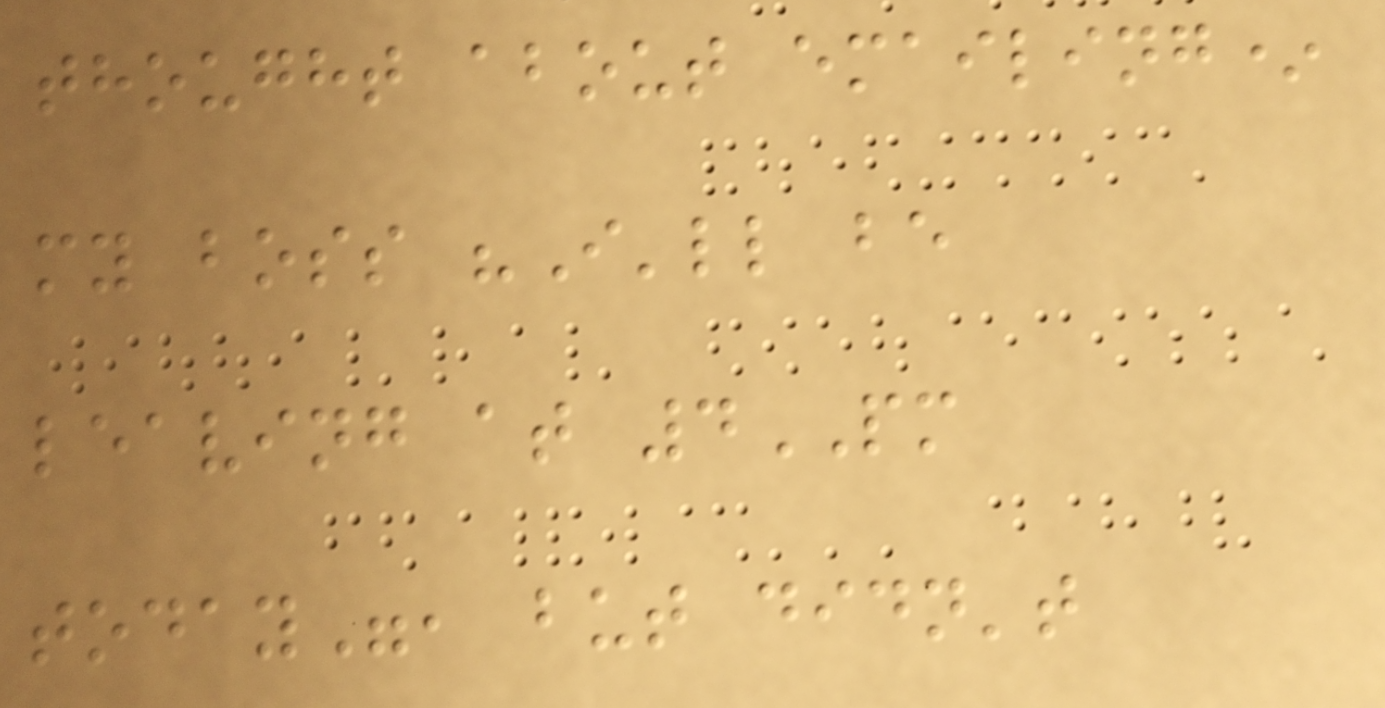thought about emailing*
my boss "I'll be
leaving at 4PM
today", but didn't
